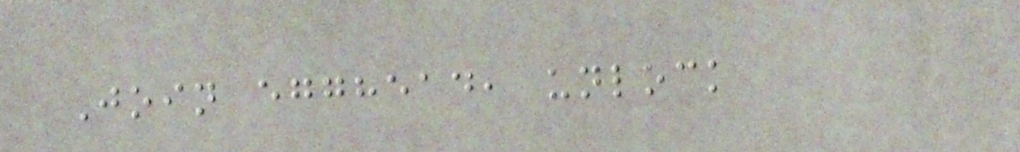Join egghead, unlock
